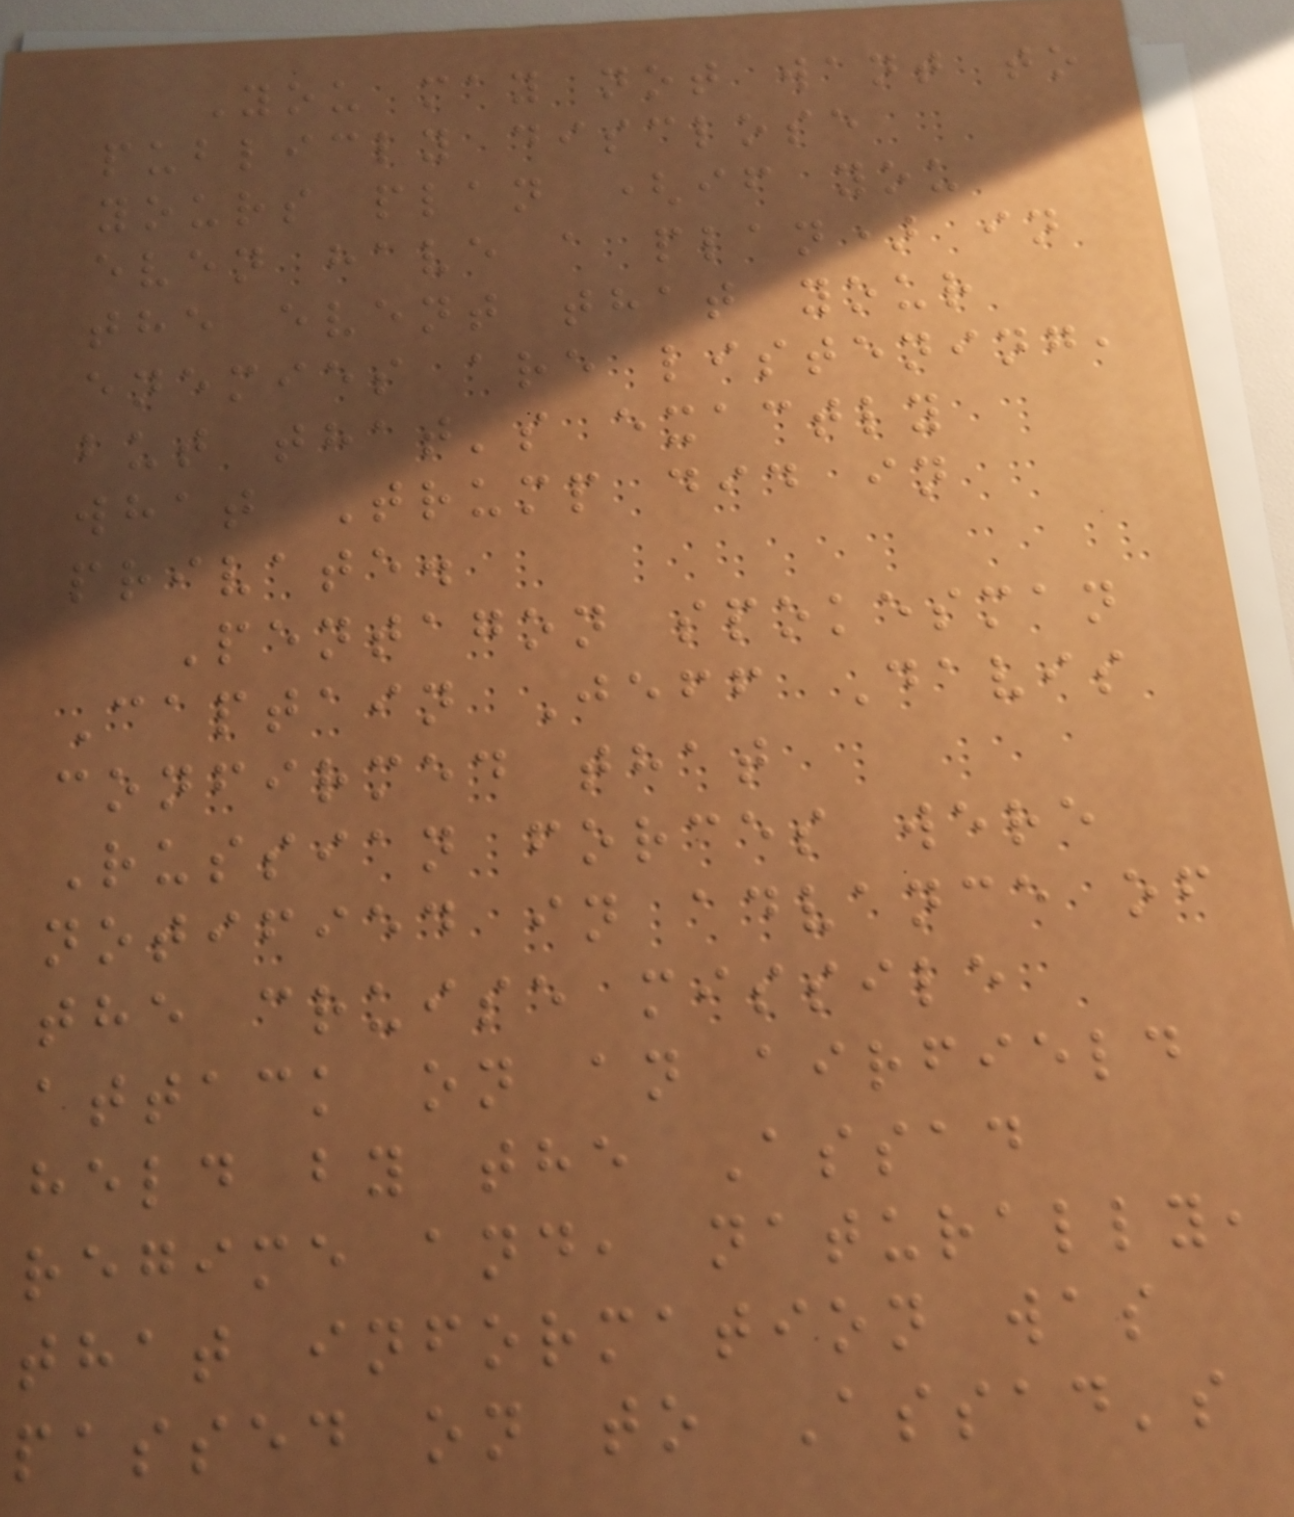You may not want to
publicly disclose
yours plan (if you
even have a plan) in
the event that your
enemies are listening,
but that's exactly
what Trump did in
private.
Pentagon spokesman
Captain Jeff Davis
confirmed that
Russian forces were
notified in advance of
the cruise missile
attack on an airfield
held by the Assad
regime and, naturally,
that information was
passed on to Assad's
